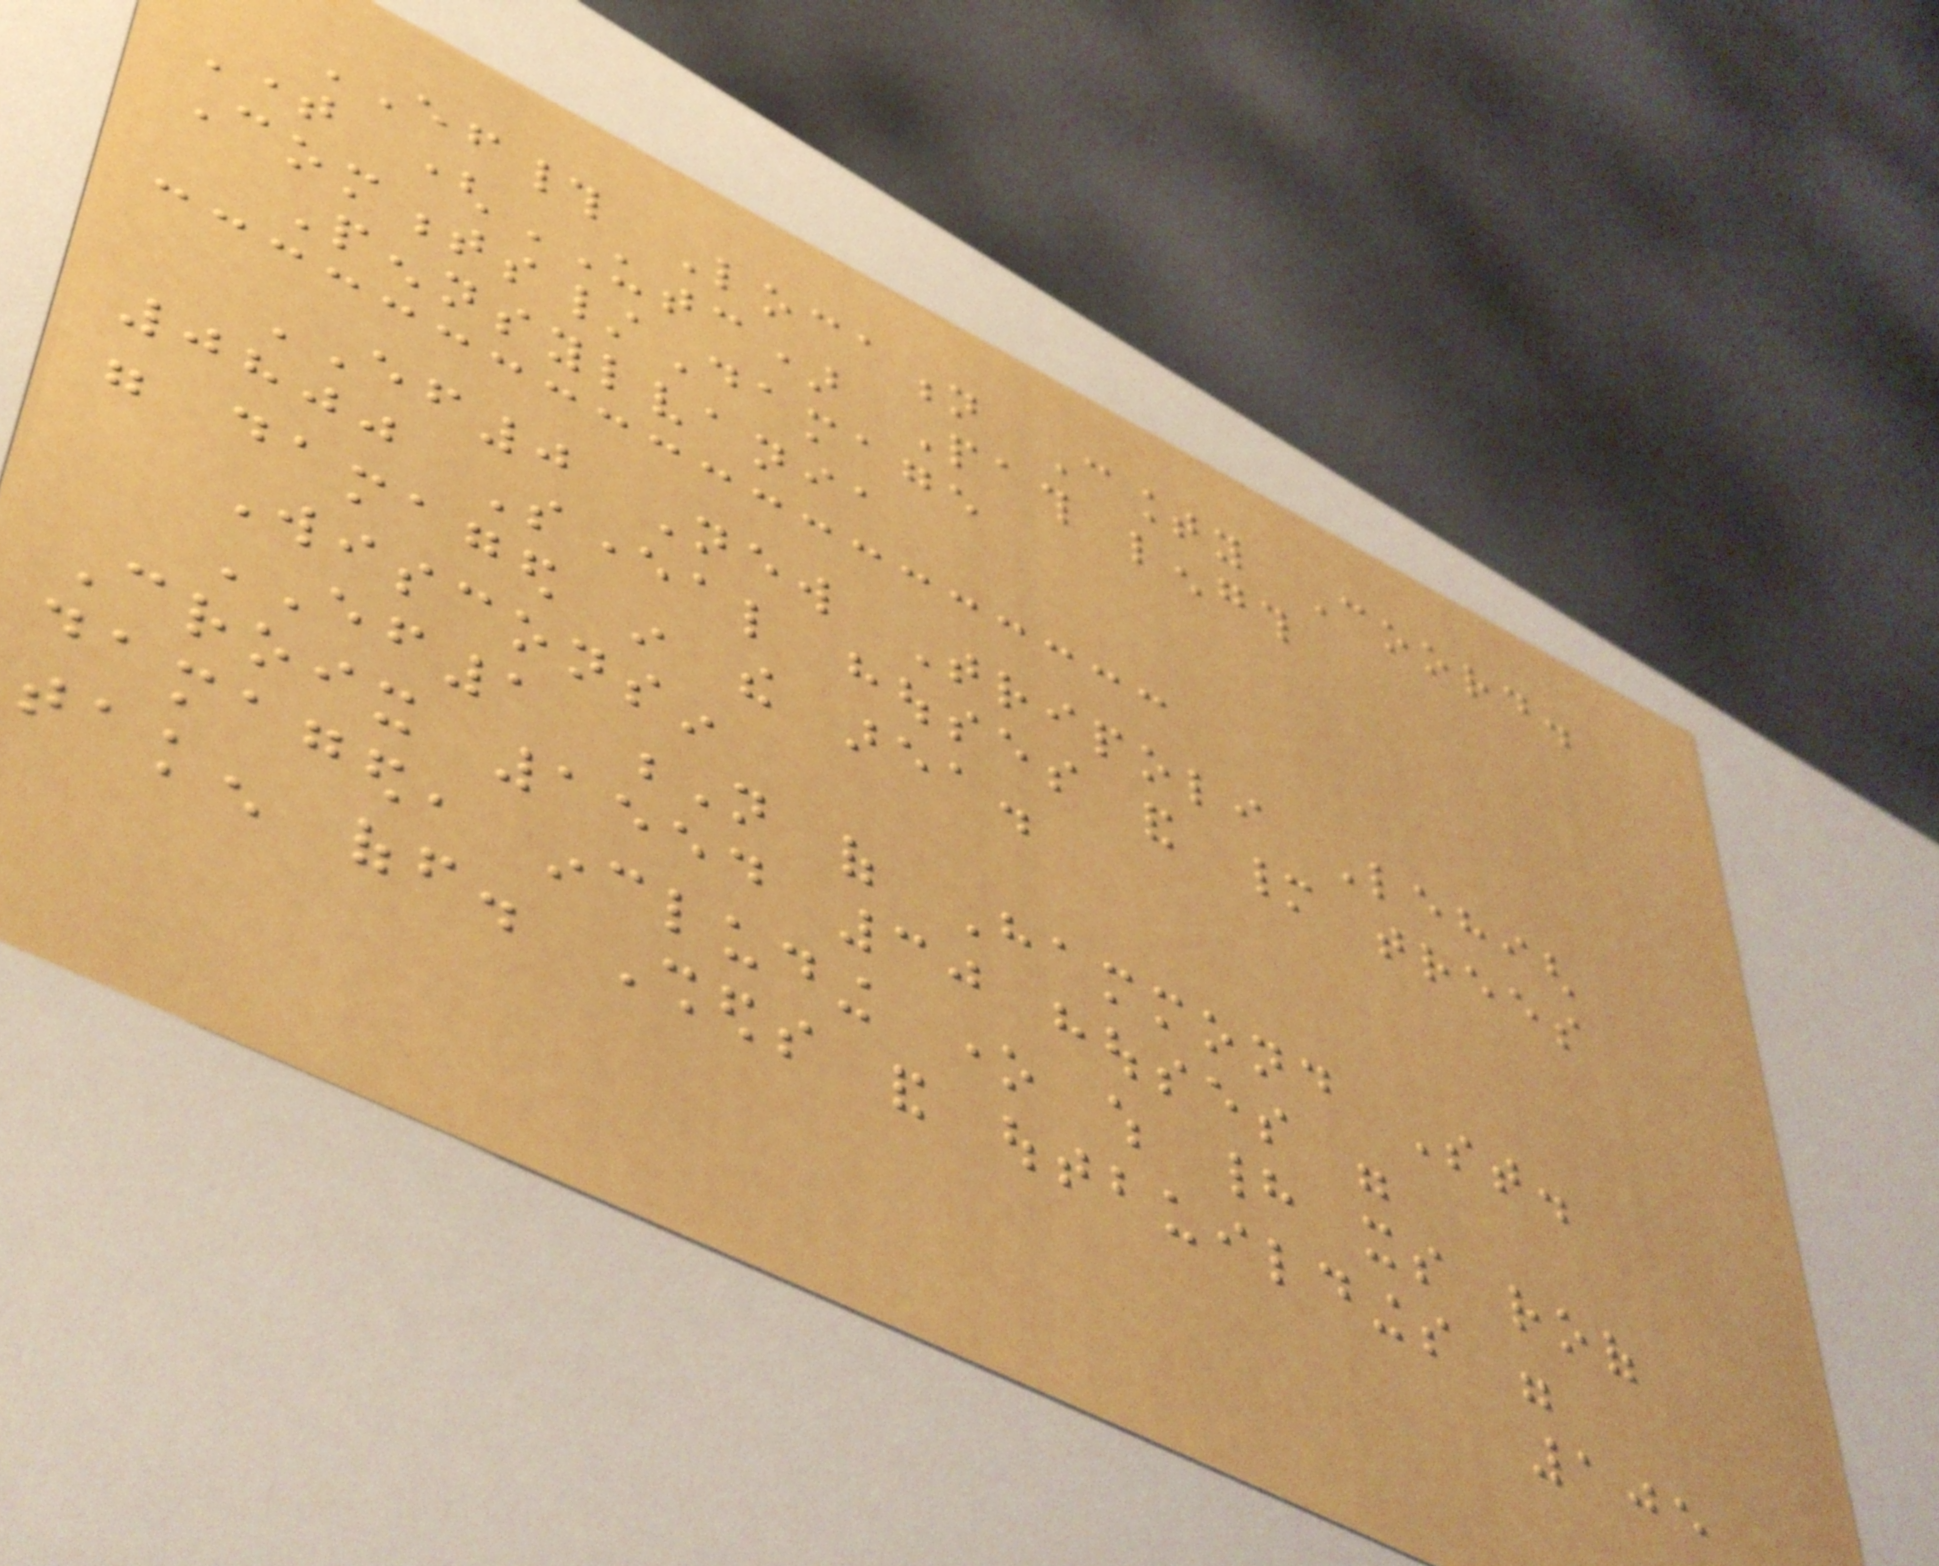EF# Location County Coord.
Time (UTC) Path length
Comments/Damage
Pennsylvania
EF0 New Tripoli Lehigh
0800 Several houses and many trees
were damaged in the area.
Wisconsin
EF1 N of Hammond St.
Croix 1554 30 houses were
damaged, including one which had its roof
taken off. Sheds and outbuildings were
105
